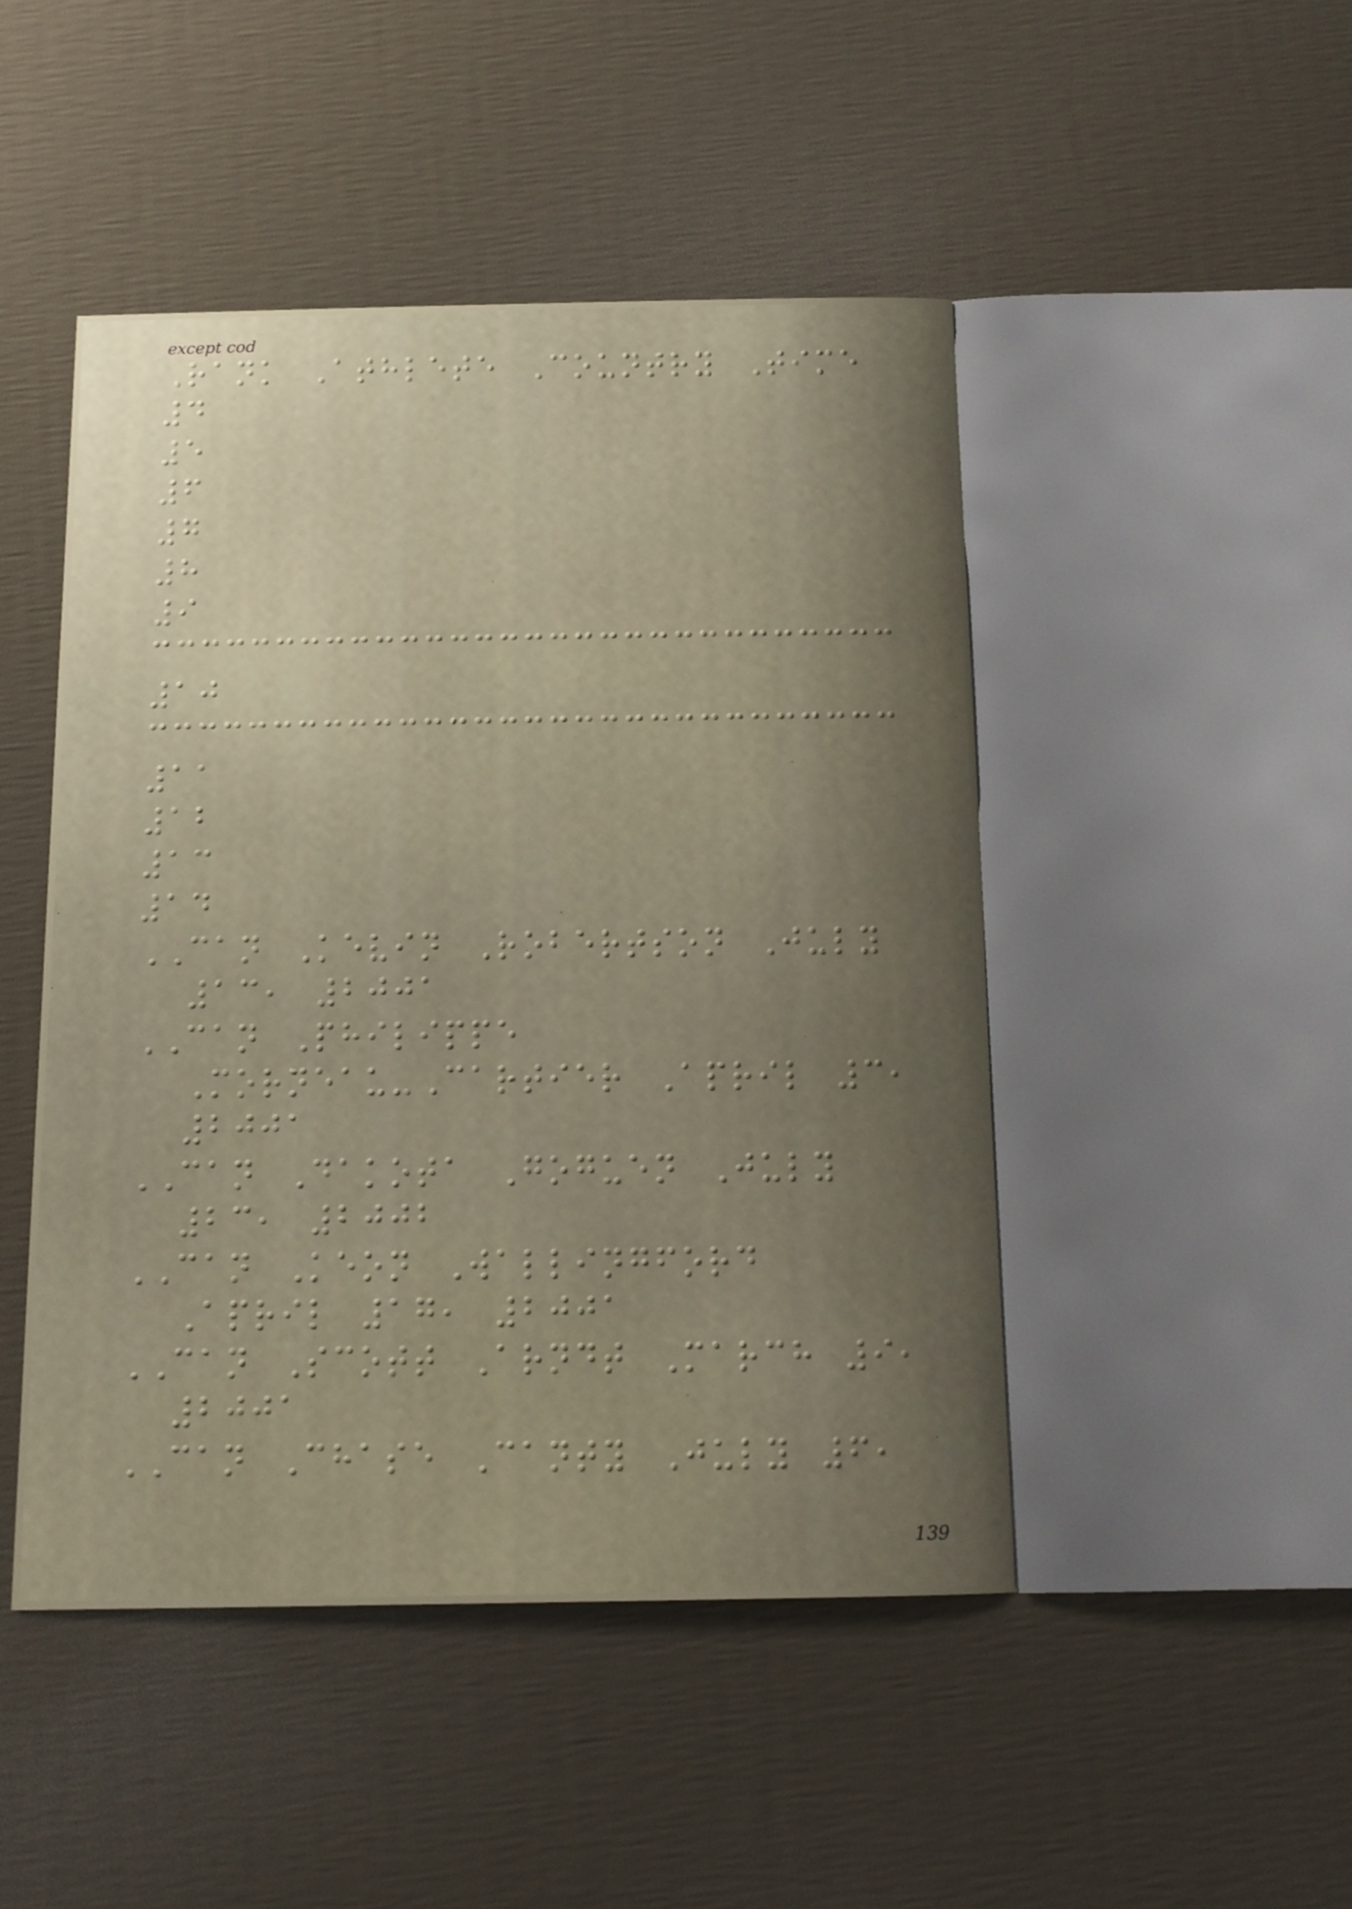Rank Athlete Country Time
4
5
6
7
8
9
10
11
12
13
14
CAN Kevin Robertson July
13, 2001
CAN Philippe
Morneau-Cartier April 3,
2001
CAN Dakota Goguen July
23, 2002
CAN Keon Wallingford
April 17, 2001
CAN Scott Arndt March 9,
2001
CAN Chase Canty July 6,
